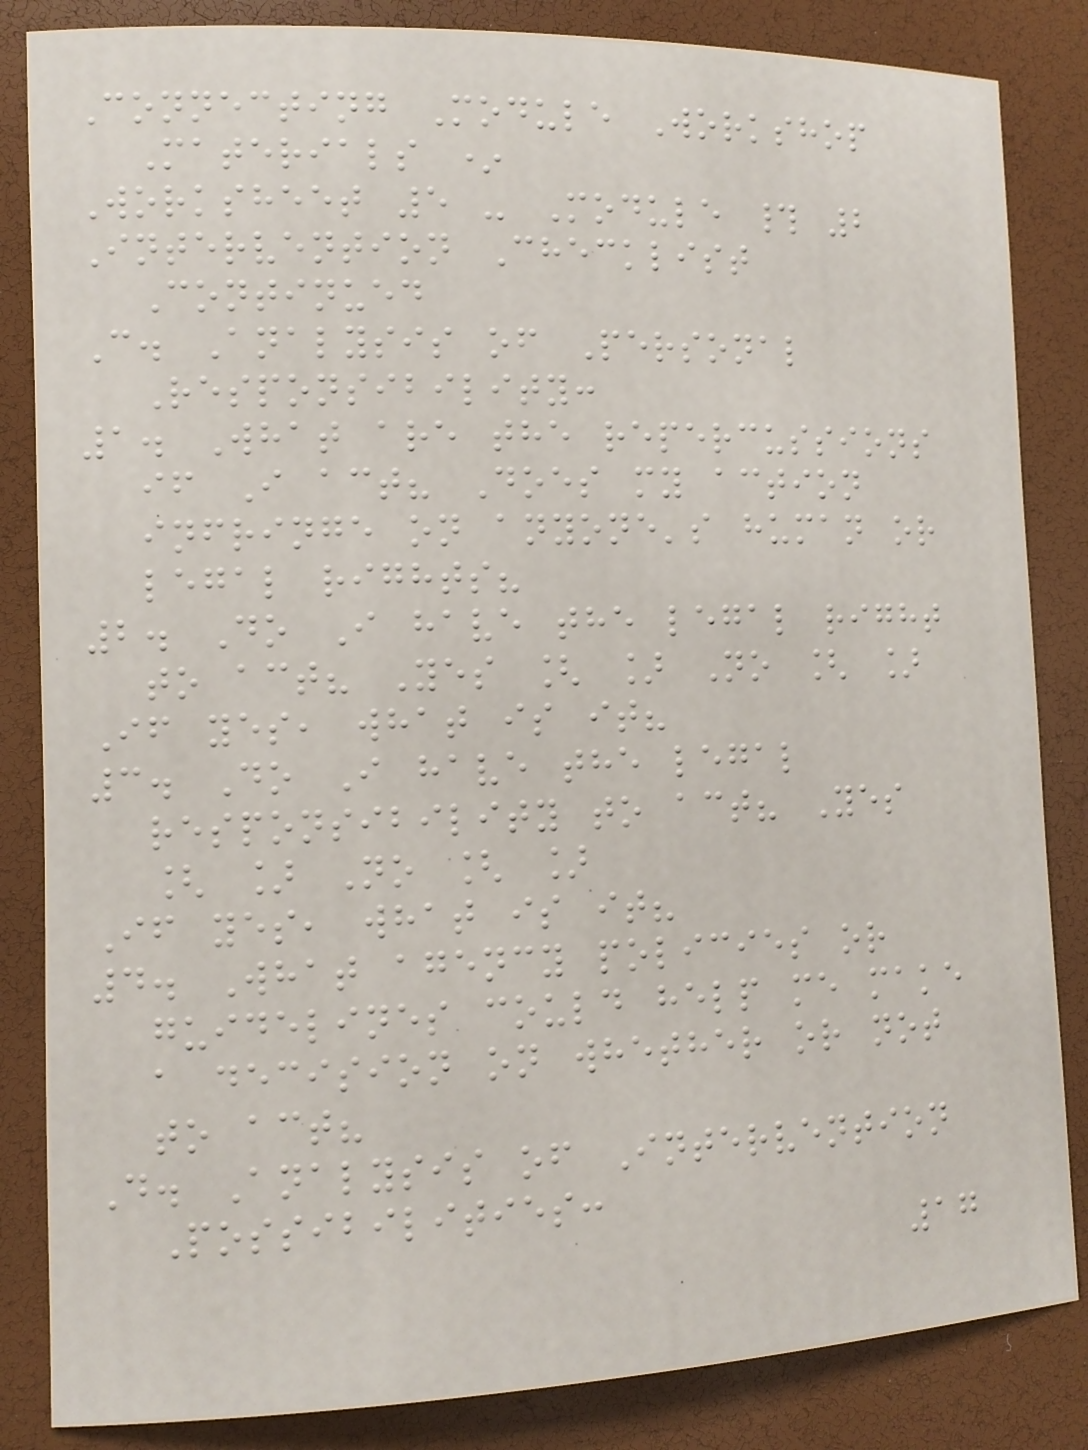Connecting Module Workshop
Materials *
Worksheet 5 - Module # 2
Intervention Checklist
Continued
C. Analysis of Personal
Responsibility:
1. What are the repercussions
if I act? Does my action
infringe on anyone's human or
legal rights?
2. Do I have the legal right
to act? Yes [ ] No [ ]
If yes, what is it?
3. Do I have the legal
responsibility to act? Yes
[ ] No [ ]
If yes, what is it?
4. What agency policies or
guidelines could help me make
a decision on whether or not
to act?
D. Analysis of Intervention
Possibilities:
17
